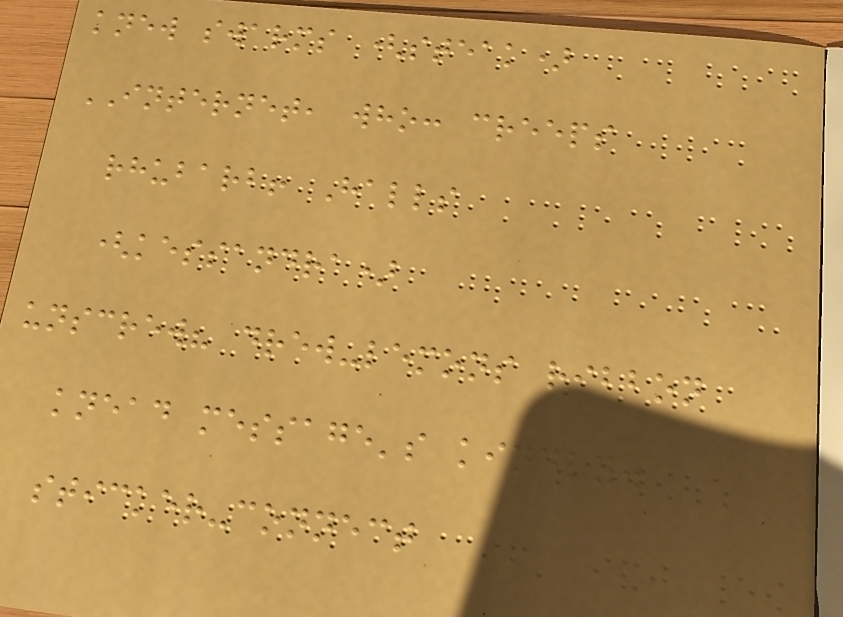knew swarms (steak)
INTERNET, who: creeps
rhubarb! Halls
(kessandra)
unscrew? drew-lemons ribbon
knead message's kindly.
sticker-connect
